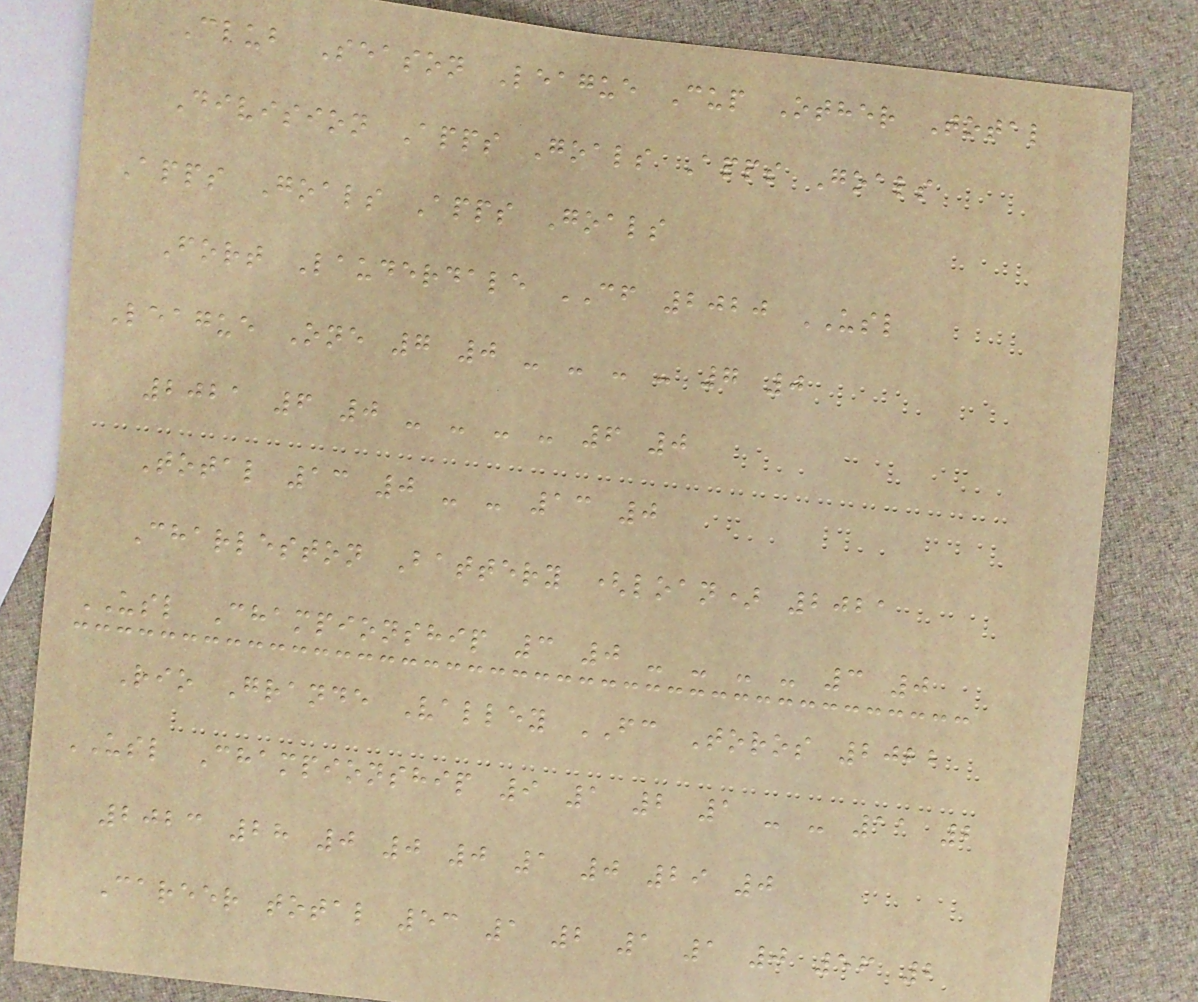Club Season League Cup Other Total
Division Apps Goals Apps Goals
Apps Goals Apps Goals
Fort Lauderdale CF 2020 USL
League One 7 0 - - - - 7 0
2021 6 0 - - - - 6 0
Total 13 0 - - 13 0
Charleston Battery (loan) 2021
USL Championship 3 0 - - - - 3 0
Rio Grande Valley FC Toros 2022
USL Championship 9 1 2 1 - - 11 2
2023 28 0 0 0 1 0 29 0
Career total 53 1 2 1 1 0 56 2
